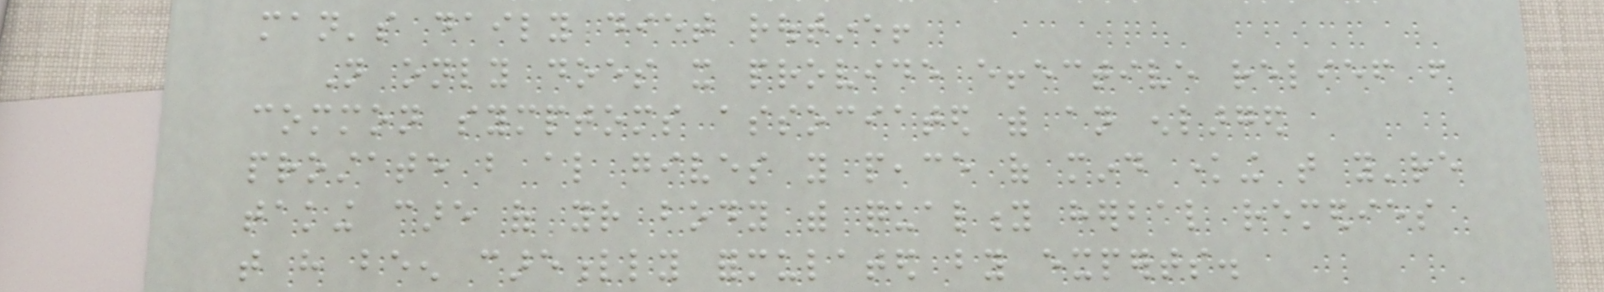man's daily diet routine!
Not only does it provide effective relief from
common symptoms associated with an enlarged
prostate but also gives you peace of mind knowing that you're
taking care of your body with quality herbal remedies
that have been carefully formulated by experts.
